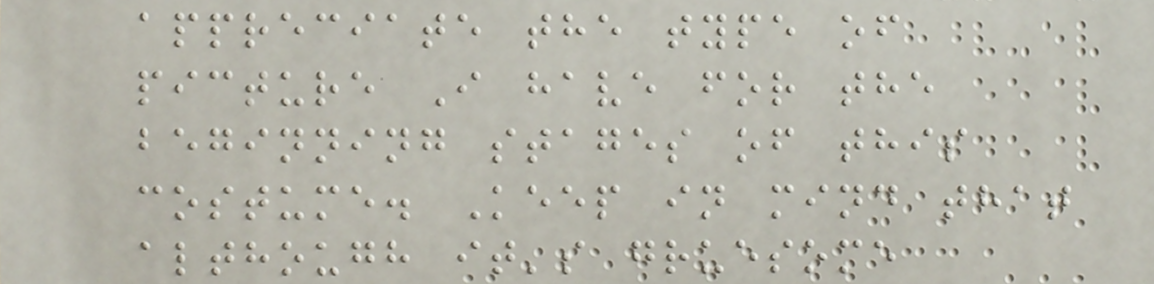appreciate the type of
picture I have for the
beginning stages of this
costume. Keep in mind that
although it's gruesome
